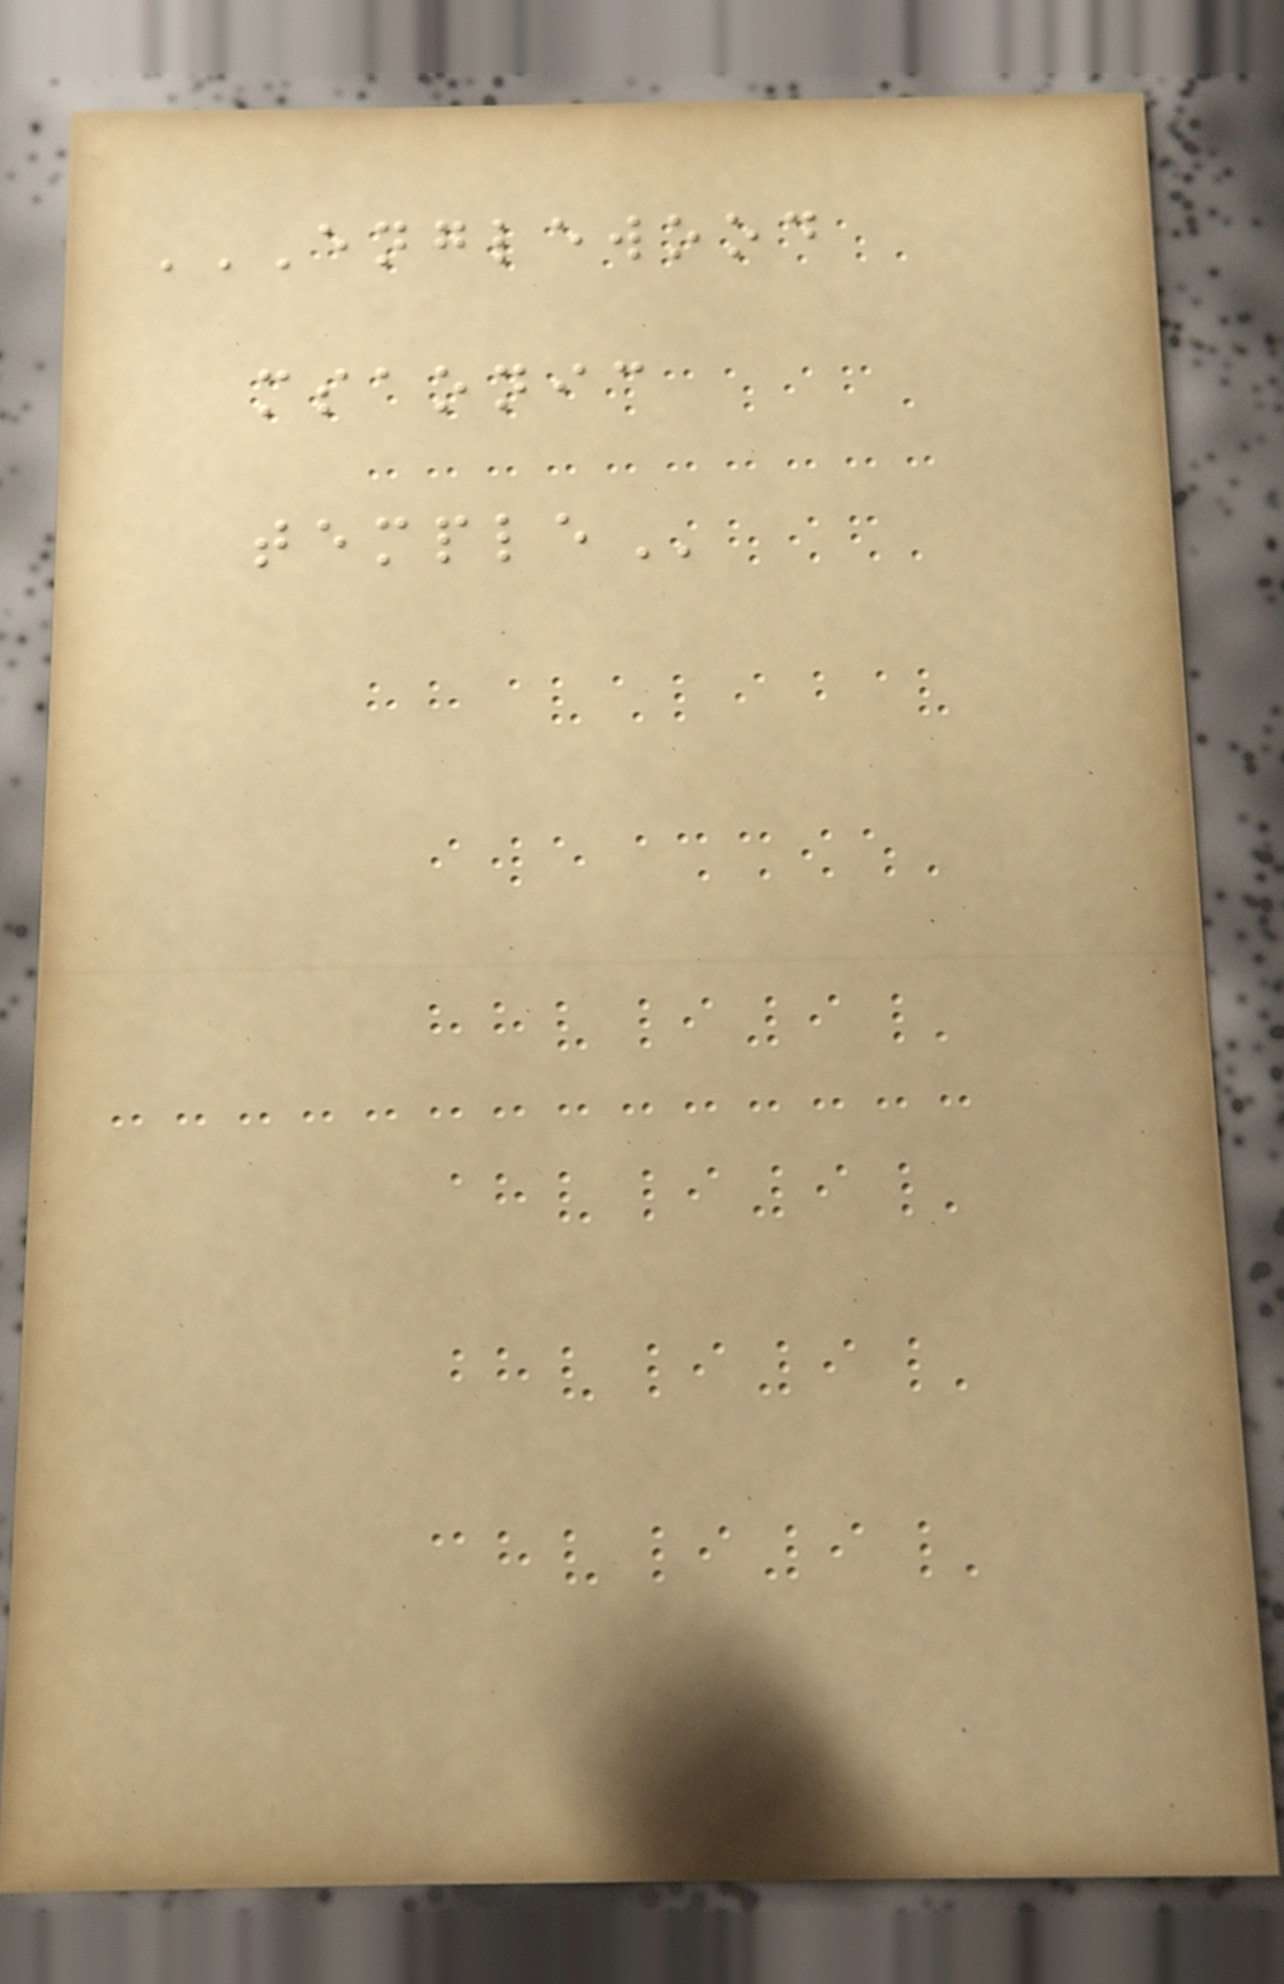ENGLEWOOD
MSAONIC
TEMPLE
